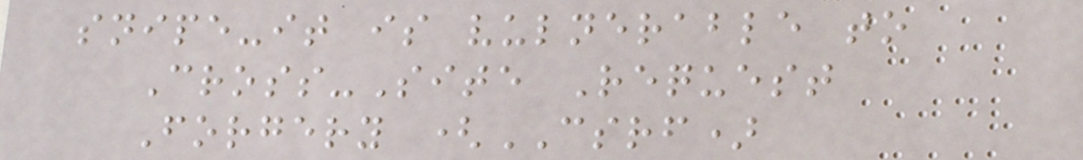snipe-it is vulnerable to
Cross-Site Request
Forgery (CSRF)
